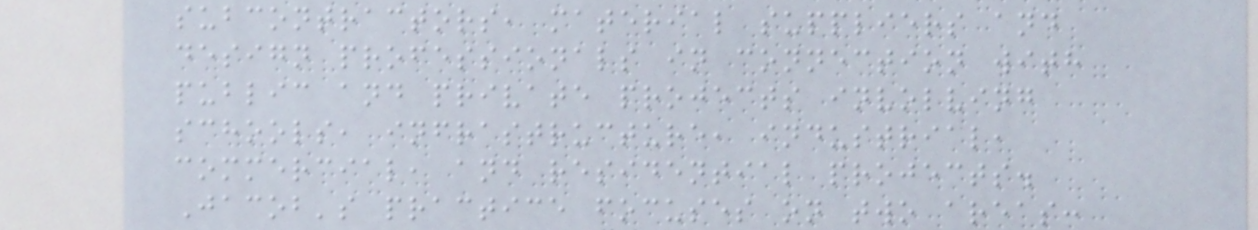subcontractors, material suppliers and
design professionals in connection with
public and private projects involving
schools, infrastructure, industrial,
commercial, and residential projects.
Jacob's practice focuses on two areas:
